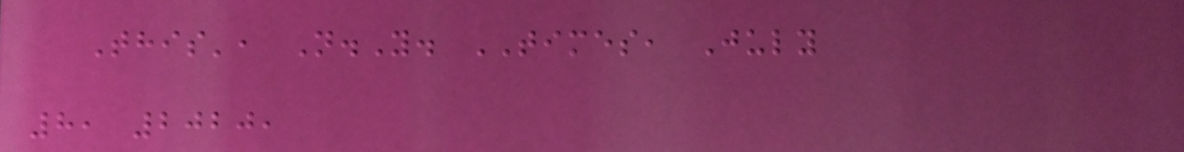This', N.Y. TIMES, July
8, 2020,
